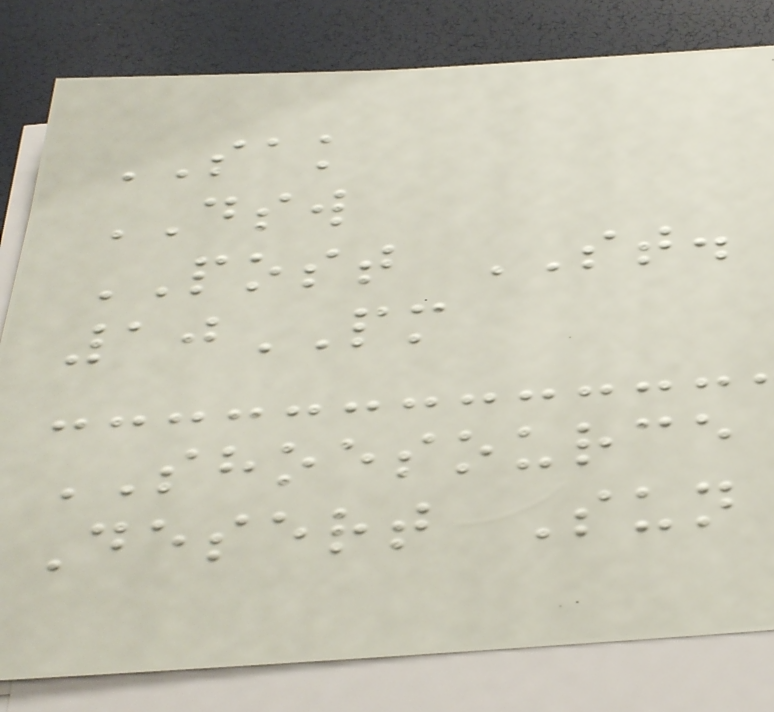SAK
DSW
POST ST.
10PM
SHOESOURCE
Desert Sun
